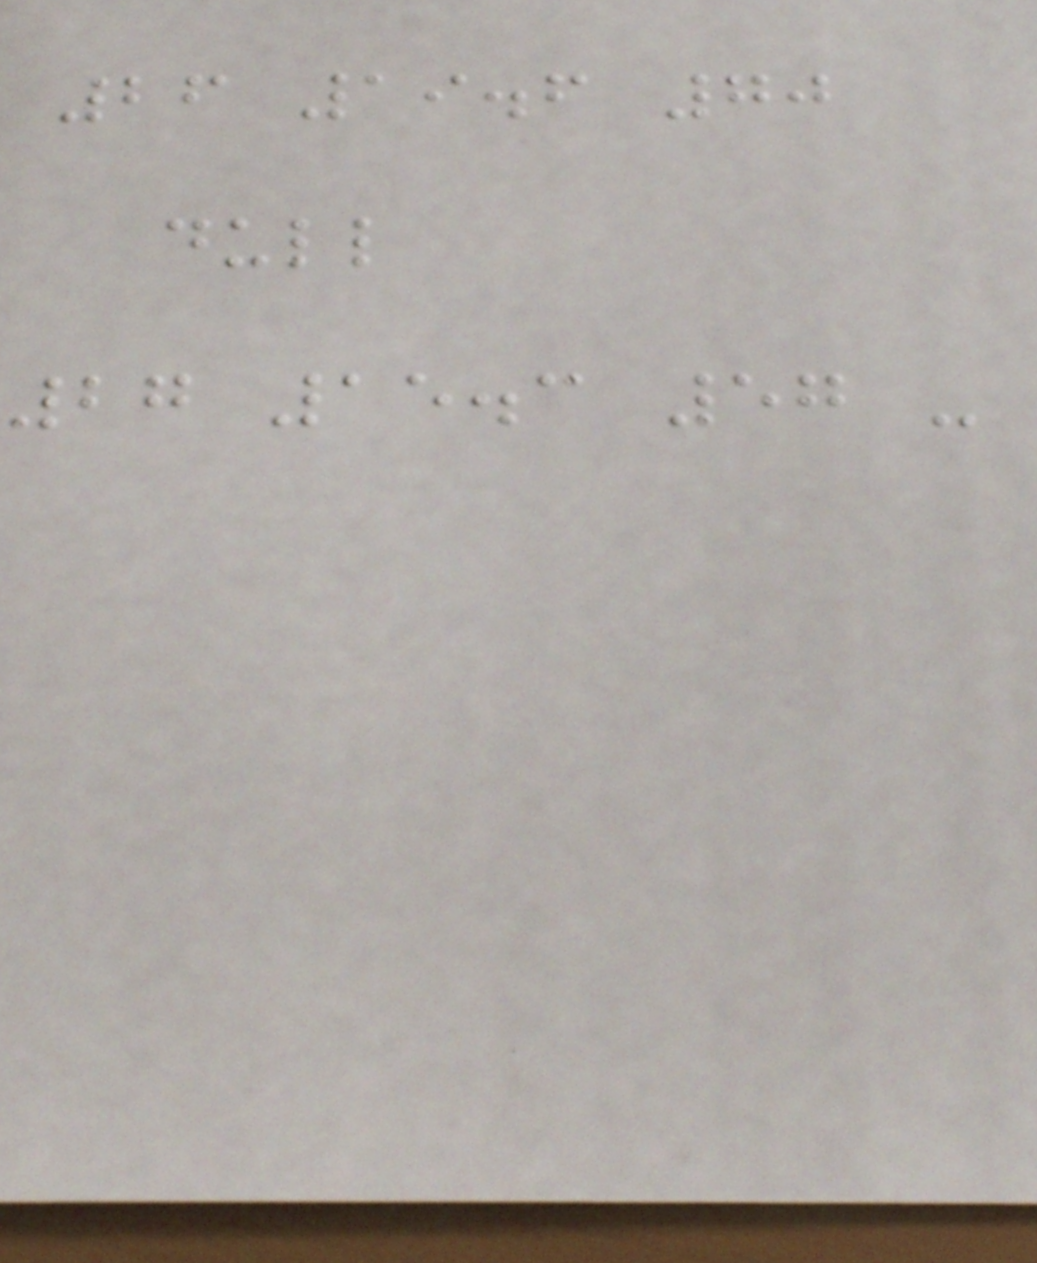26 19.6 70
dull
27 15.3 57 -
